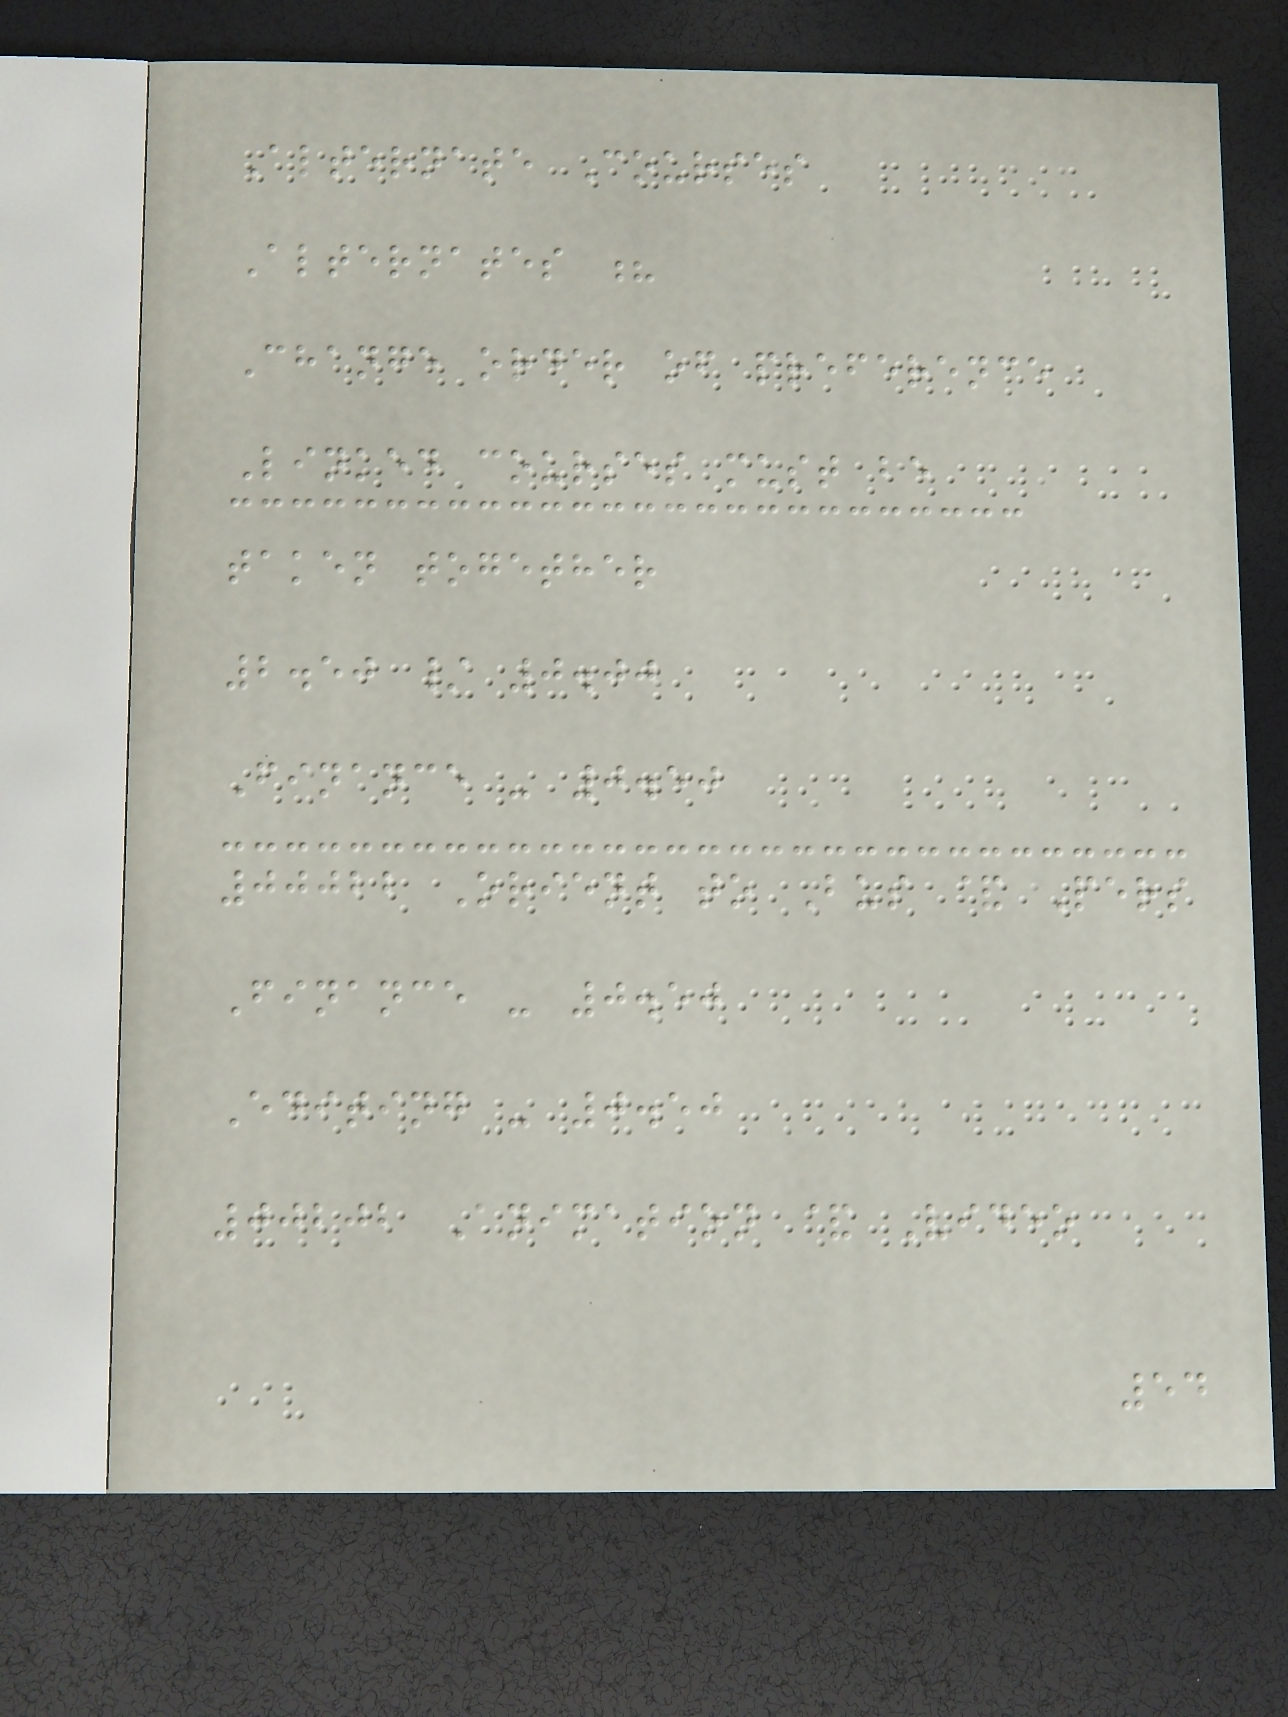Alternate Courses
Alternates ?
Change order of preference
Linked courses must be
taken together
2.50 / 0.00
Finance - 0.50
00022 Orient to Bus & Pers
Finance - 0.50
Editing - 0.50
00202 Animation & Video
54
